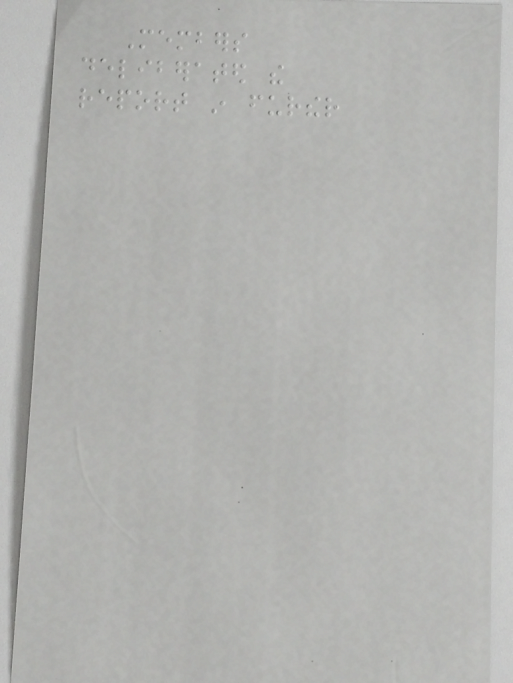Members
deliberated the
report in further
